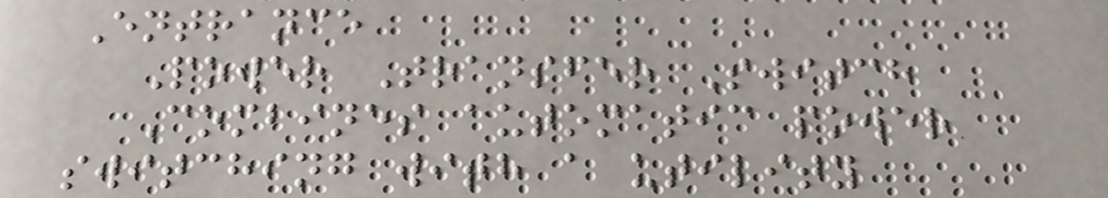Entrance
Power Transfer Switch
Combines automatic power
switching with a utility
